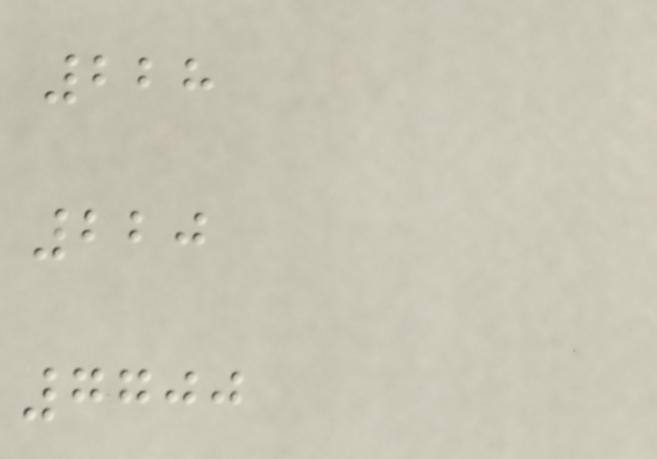228
220
7700
